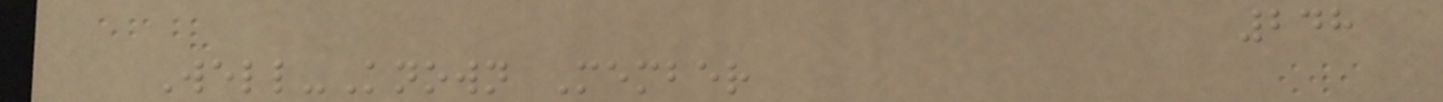248
Well-Known Member
